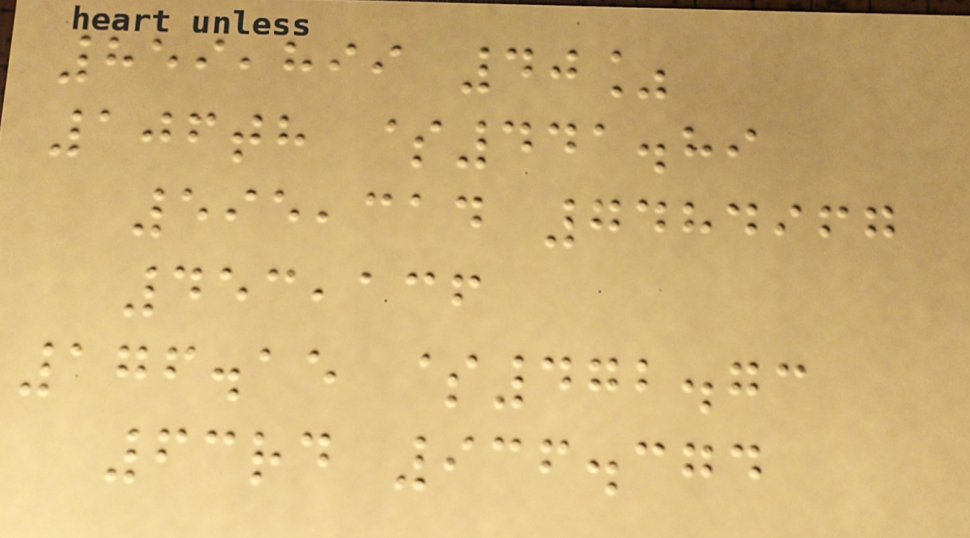859,899 40%
106th $441.89
595,314 7484967
453,136
176.15 $472.73
63rd 936.374
